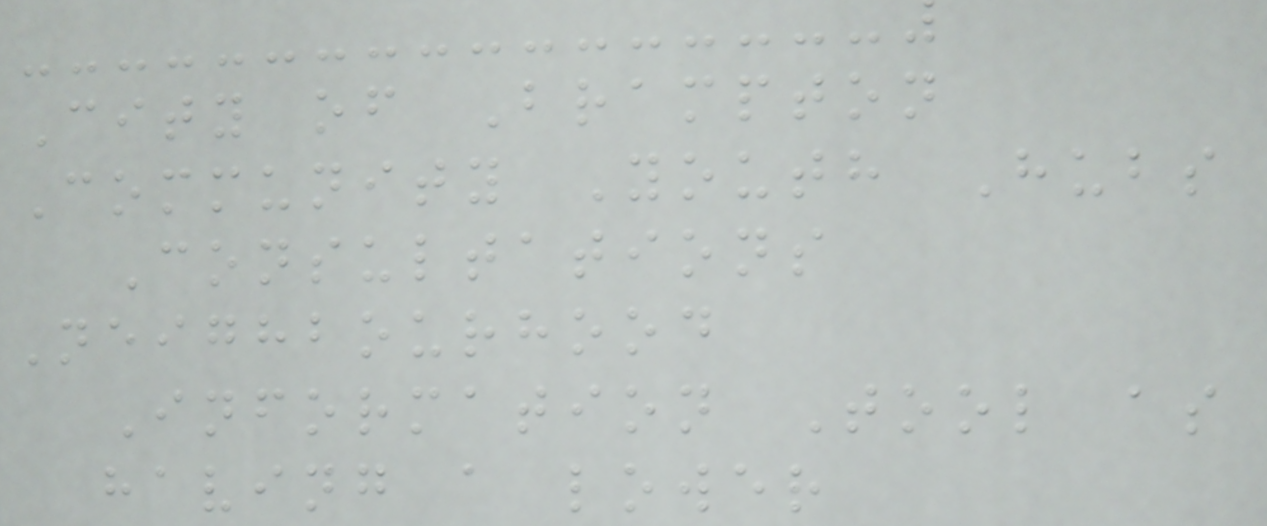City of Brampton
Community Youth Hubs
Consultations
Neighbourhood
Information Tool as
having a lower
